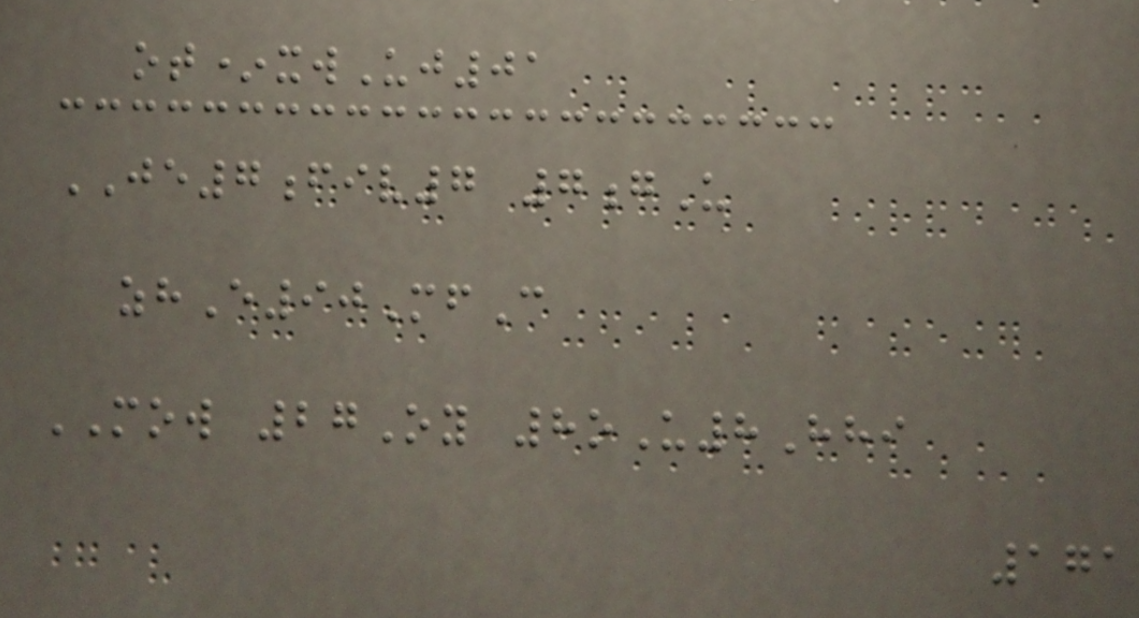ot*xwUj01
JE7fiv7 7gU
zhE90MfC
MOW 27Oy 8oU8Hhi
171
